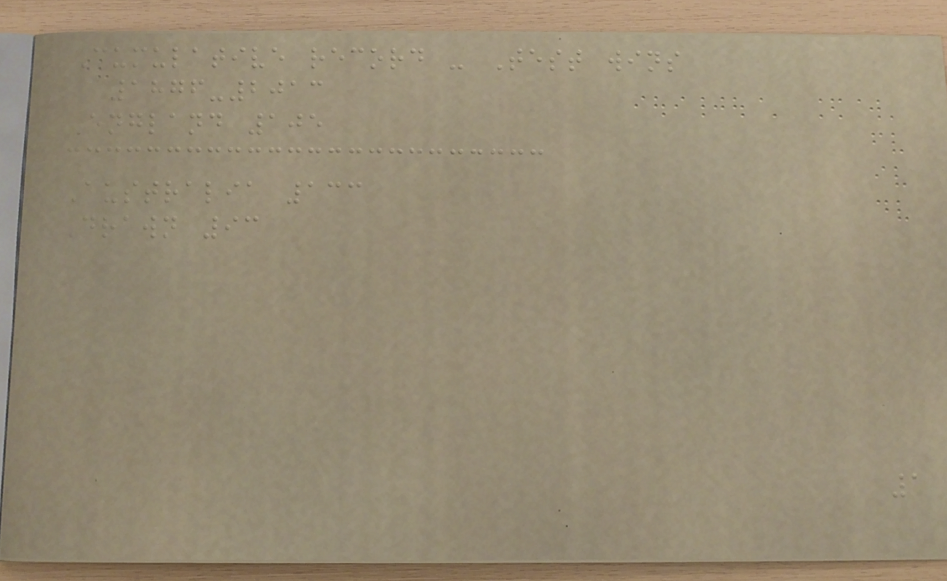Cumulative record - Test wins
1876-2013
England 105
Australia 133
Drawn 93
1
